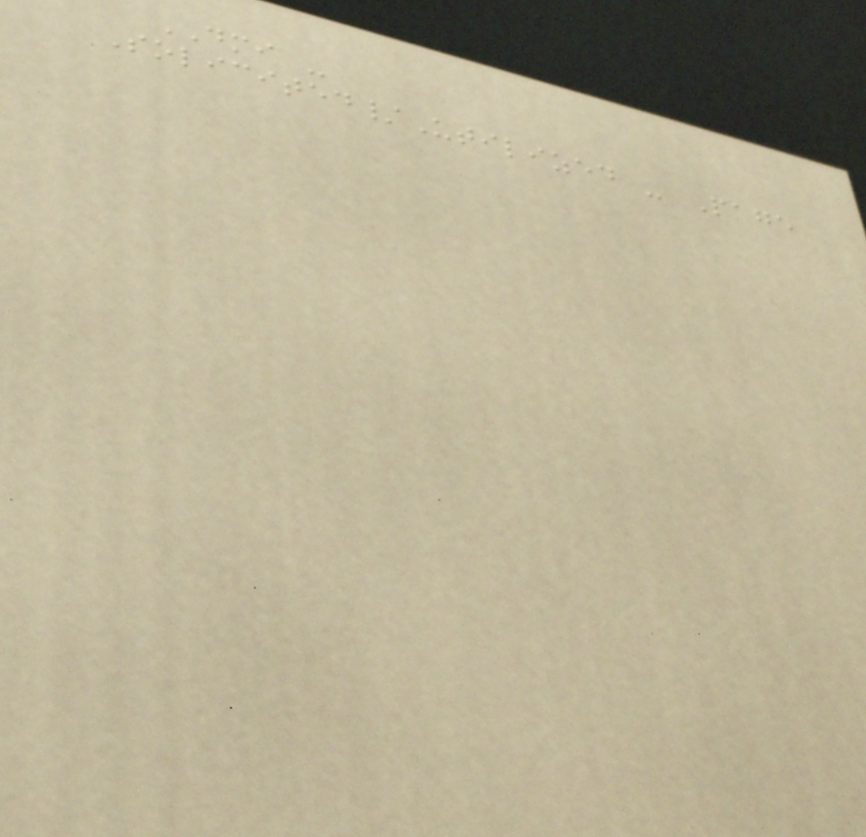DMI -
Solicited/Utilized - Page
